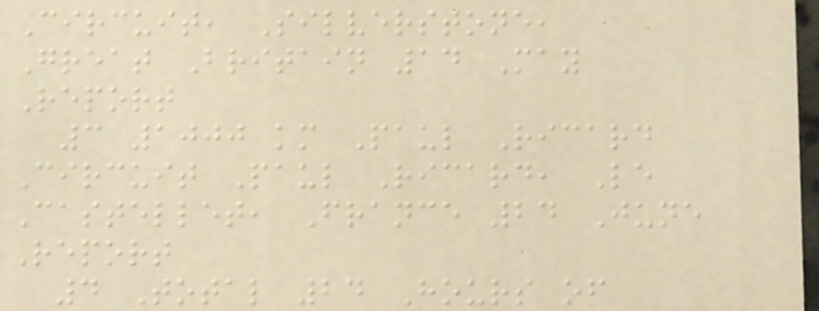Circuit, Silverstone,
Great Britain 14 May
Report
3 1000 km Paul Ricard
Circuit Paul Ricard, Le
Castellet, France 24 June
Report
4 Total 24 Hours of
